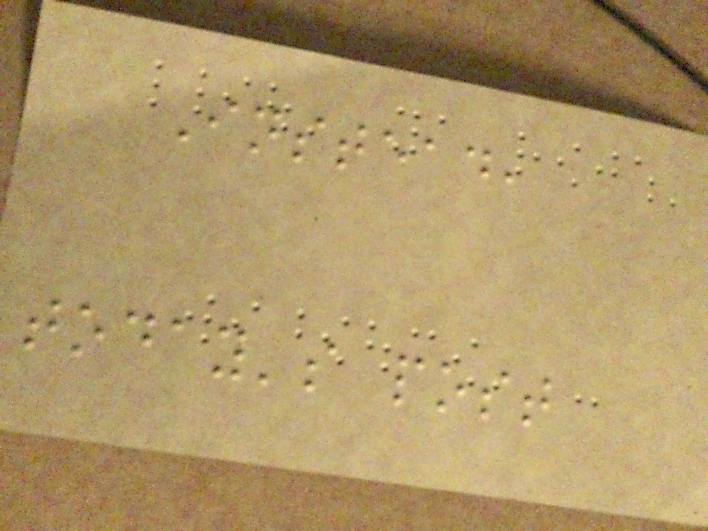Instead,
today's post
